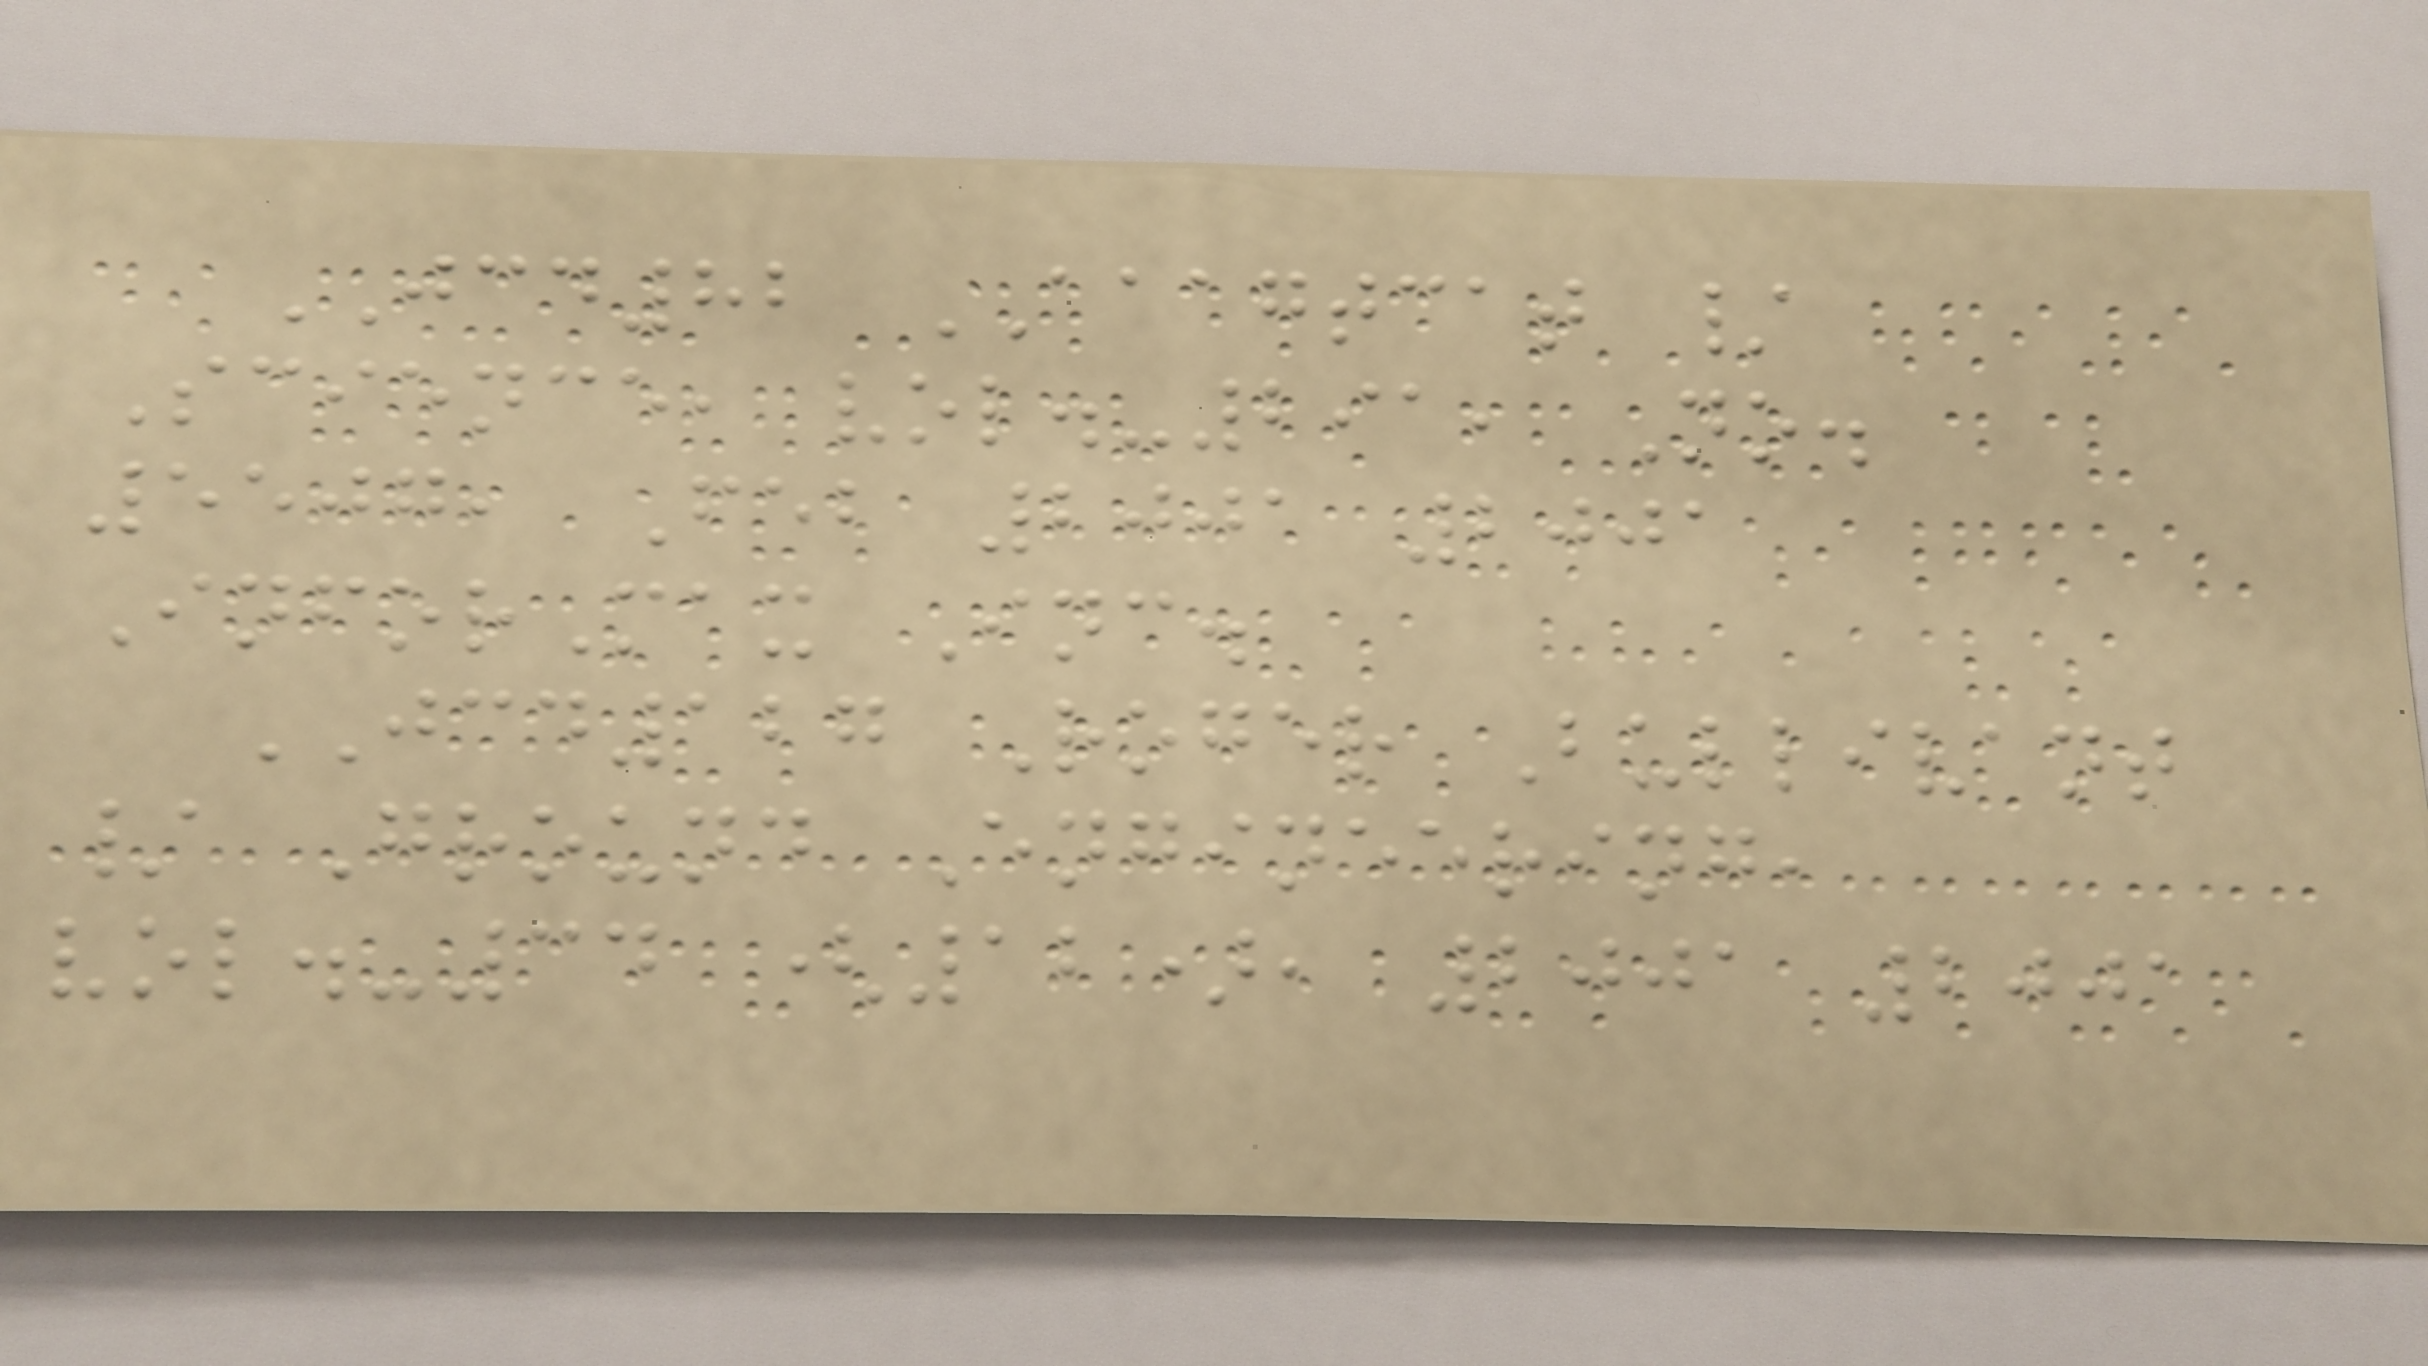JCD82 AAAGTCAT /
Science, vol.-291, No.
5507, Feb 2001 2001
InforMax Inc.
JCD127 Roger Bullivant
/ Ground Engineering,
vol.-34 (12), 2001 2001
